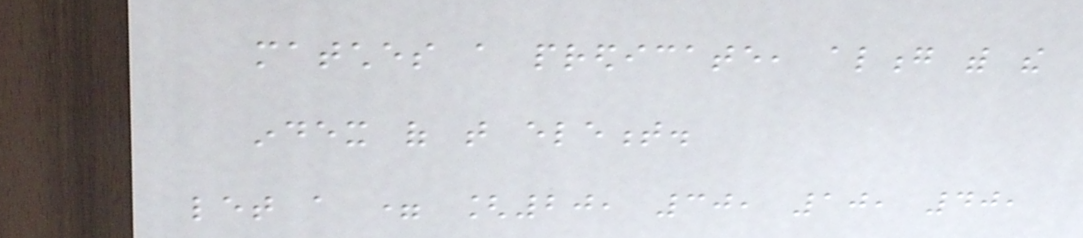matches a predicate, along with the
index of that element.
let a = [20, 30, 10, 40,
